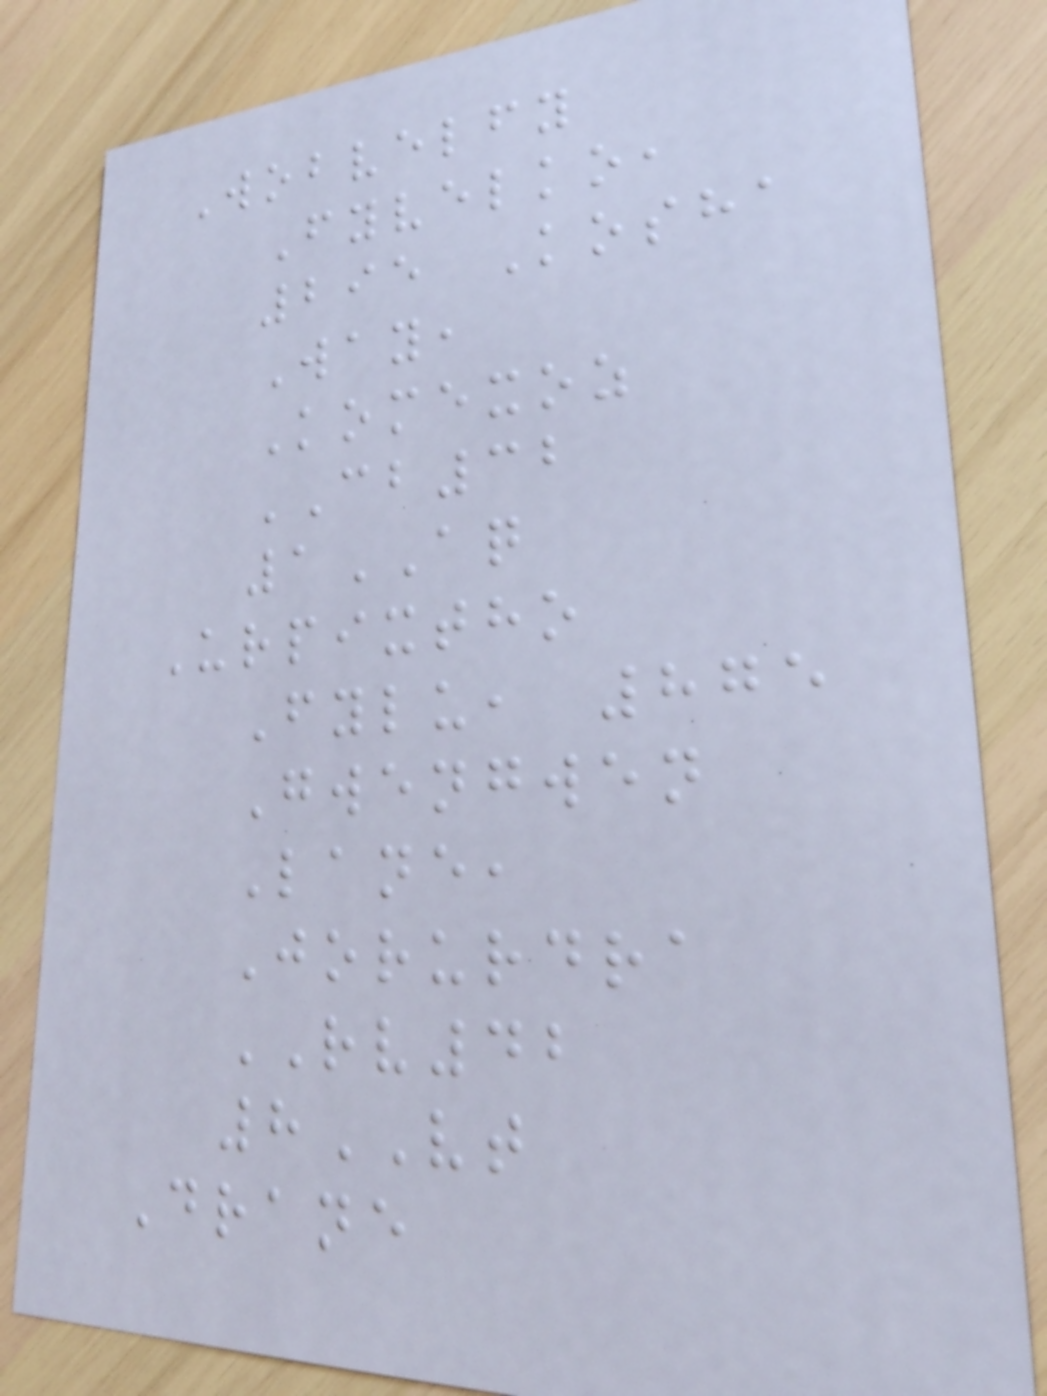Wobvelfy
Fyvelko,
295 Kosha
Way,
Komexoz
CB32
1AQ
Urpixtho
Fylu, 875
Gwengwen
Lane,
Jorurdra
RV42
8VT
Drane
